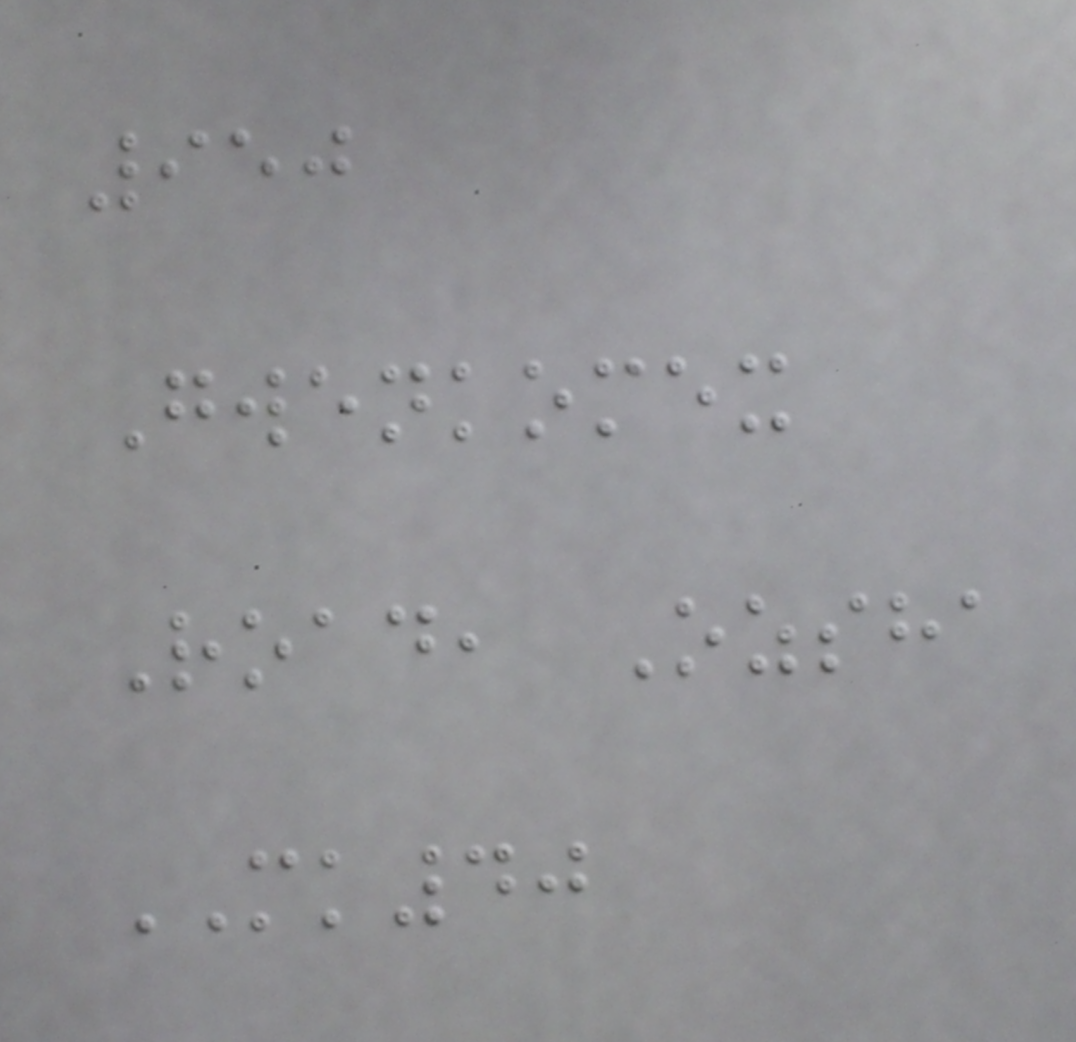950
Gwenkomex
Road, Ozsha
MK40
